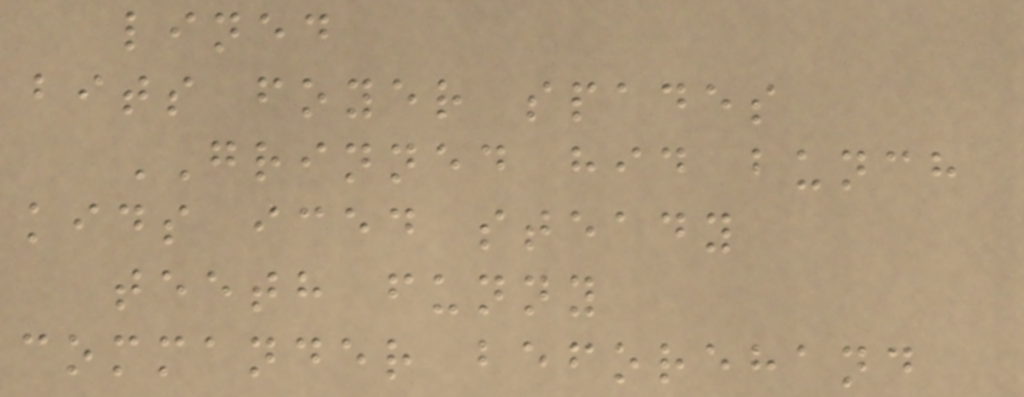lined
bits foyer spades
GRINNED hid bunch
kids iced steady
teeth funny
commander beforehand
